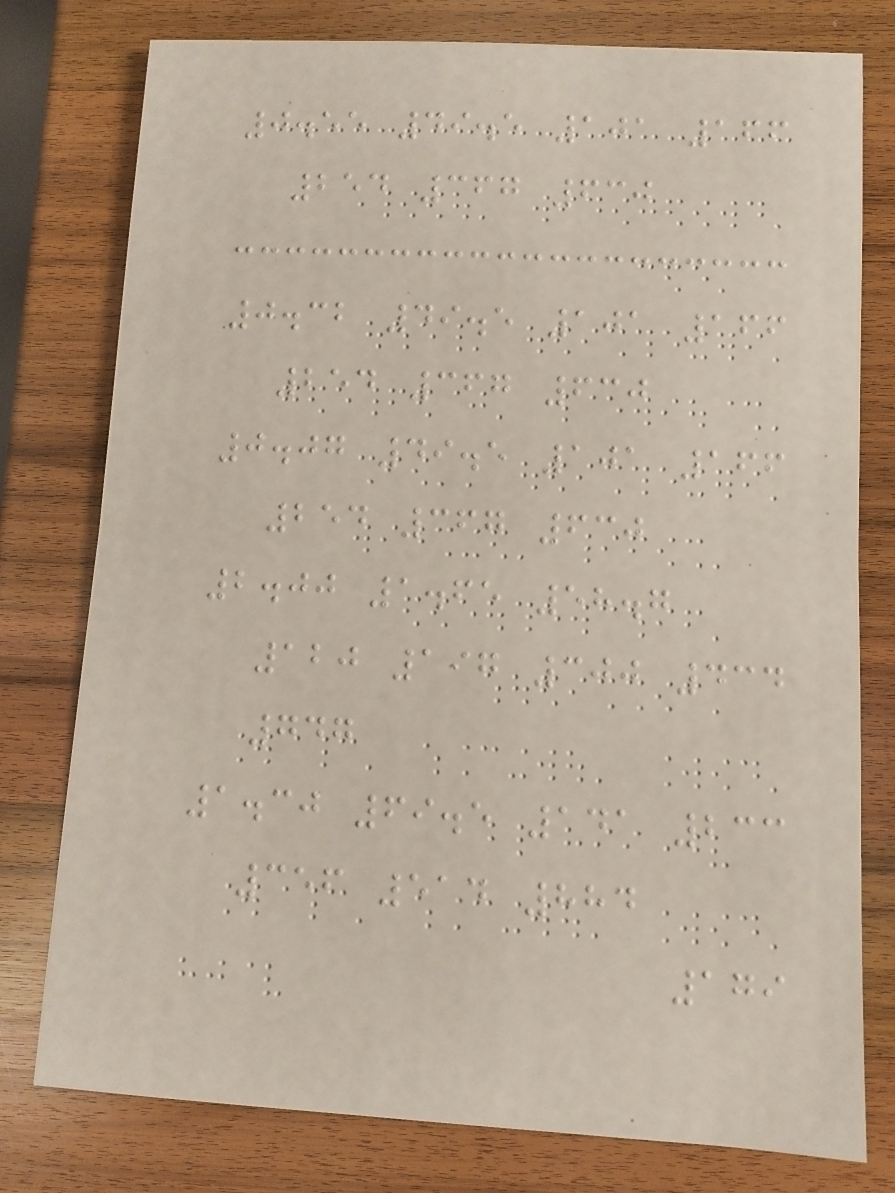0.55 49.5 101 166
254 367 630
0.32 49.5 101 166
254 367 630
0.07 49.5 101 166
254 367 630
2.00 1.65 58.7
120 197 300 434
747
1.30 69.5 141 233
356 514 884
179
